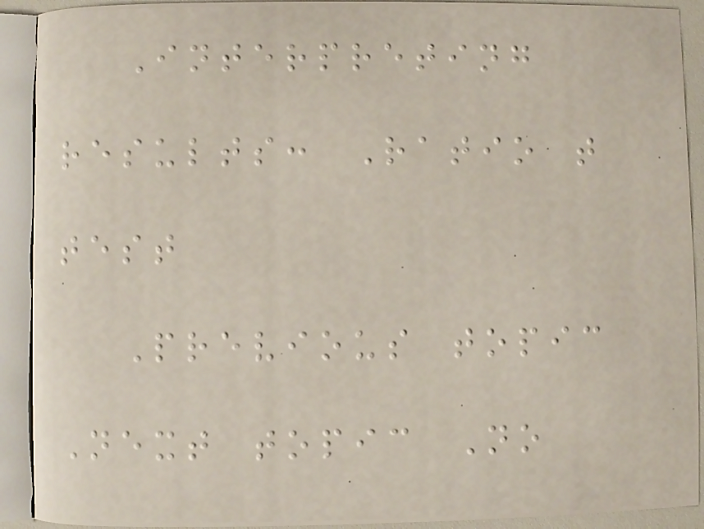Interpreting
results: Ratio t
test
Previous topic
Next topic No
